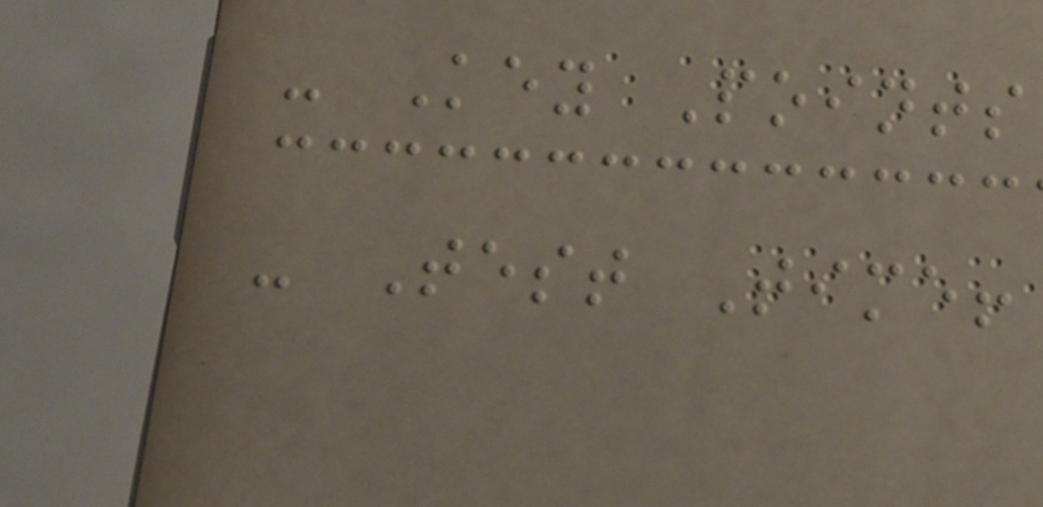- Key Points
- Test Time!
